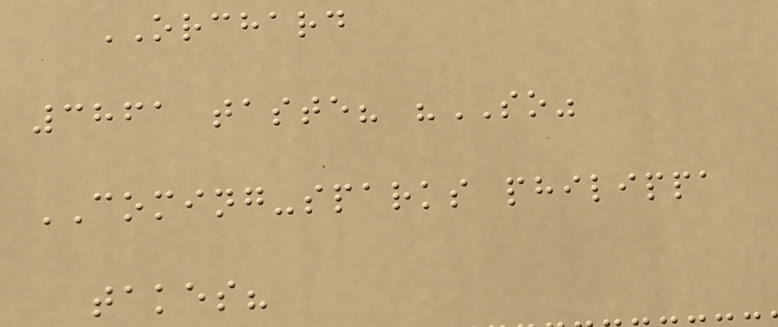ORCHARD
3861 taste? "SO"
COMING-sparks philippa
takes?
